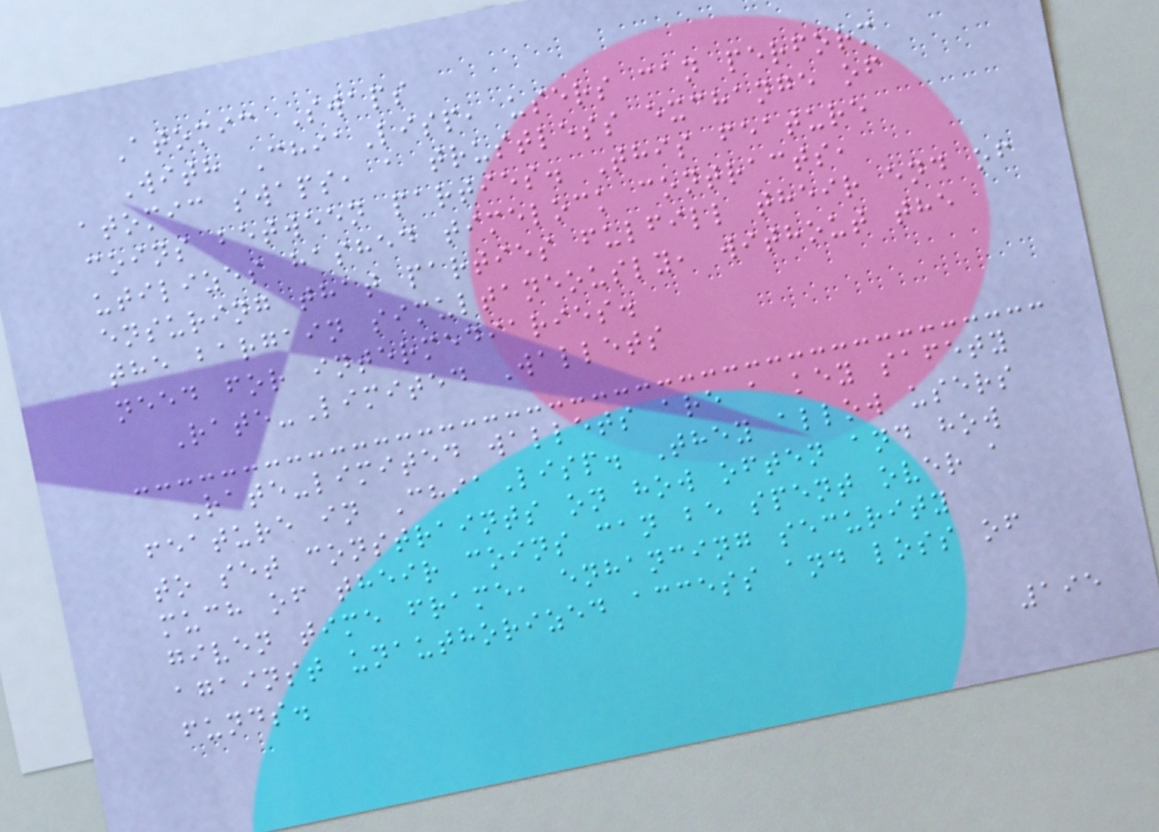Atomic Swaps
With ChiaLisp, users can perform
atomic swaps, a trustless exchange of
coins between parties. This feature
utilizes hashed timelock contracts,
ensuring that parties fulfill their end of
the bargain simultaneously, without the
need for intermediaries.
Rate-Limited Wallets
Rate-limited wallets are a key safety
feature in ChiaLisp. They allow users
to set constraints on how often and how
much of their coins can be spent over a
given time frame, enhancing security
against unauthorized access and loss of
funds.
195
